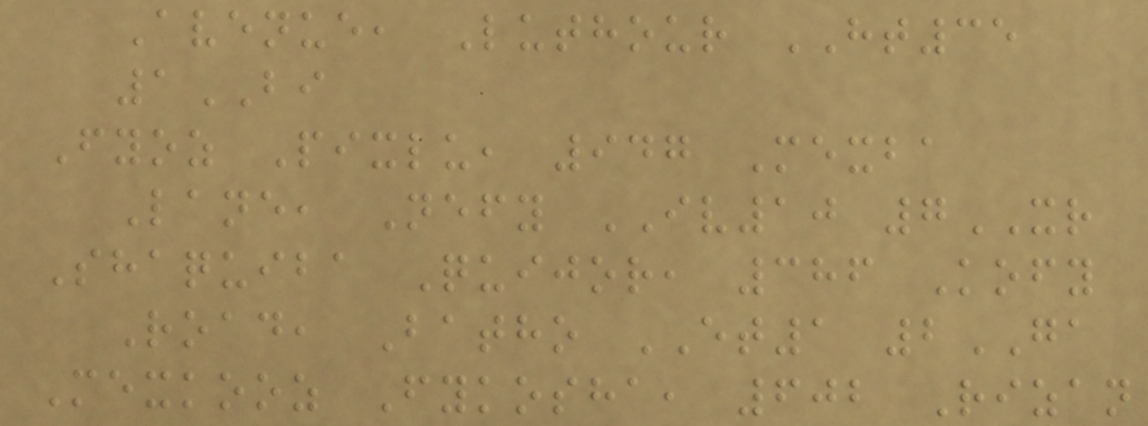Avenue, Luthour HT35
1BI
Fyoz Pixlu, 947 Mexba
Lane, Nefy IV10 7XR
Shaquiba Quijor, 386 Kofy
Road, Batho ET1 2GA
Mexkooz Fykosha, 602 Rizan
